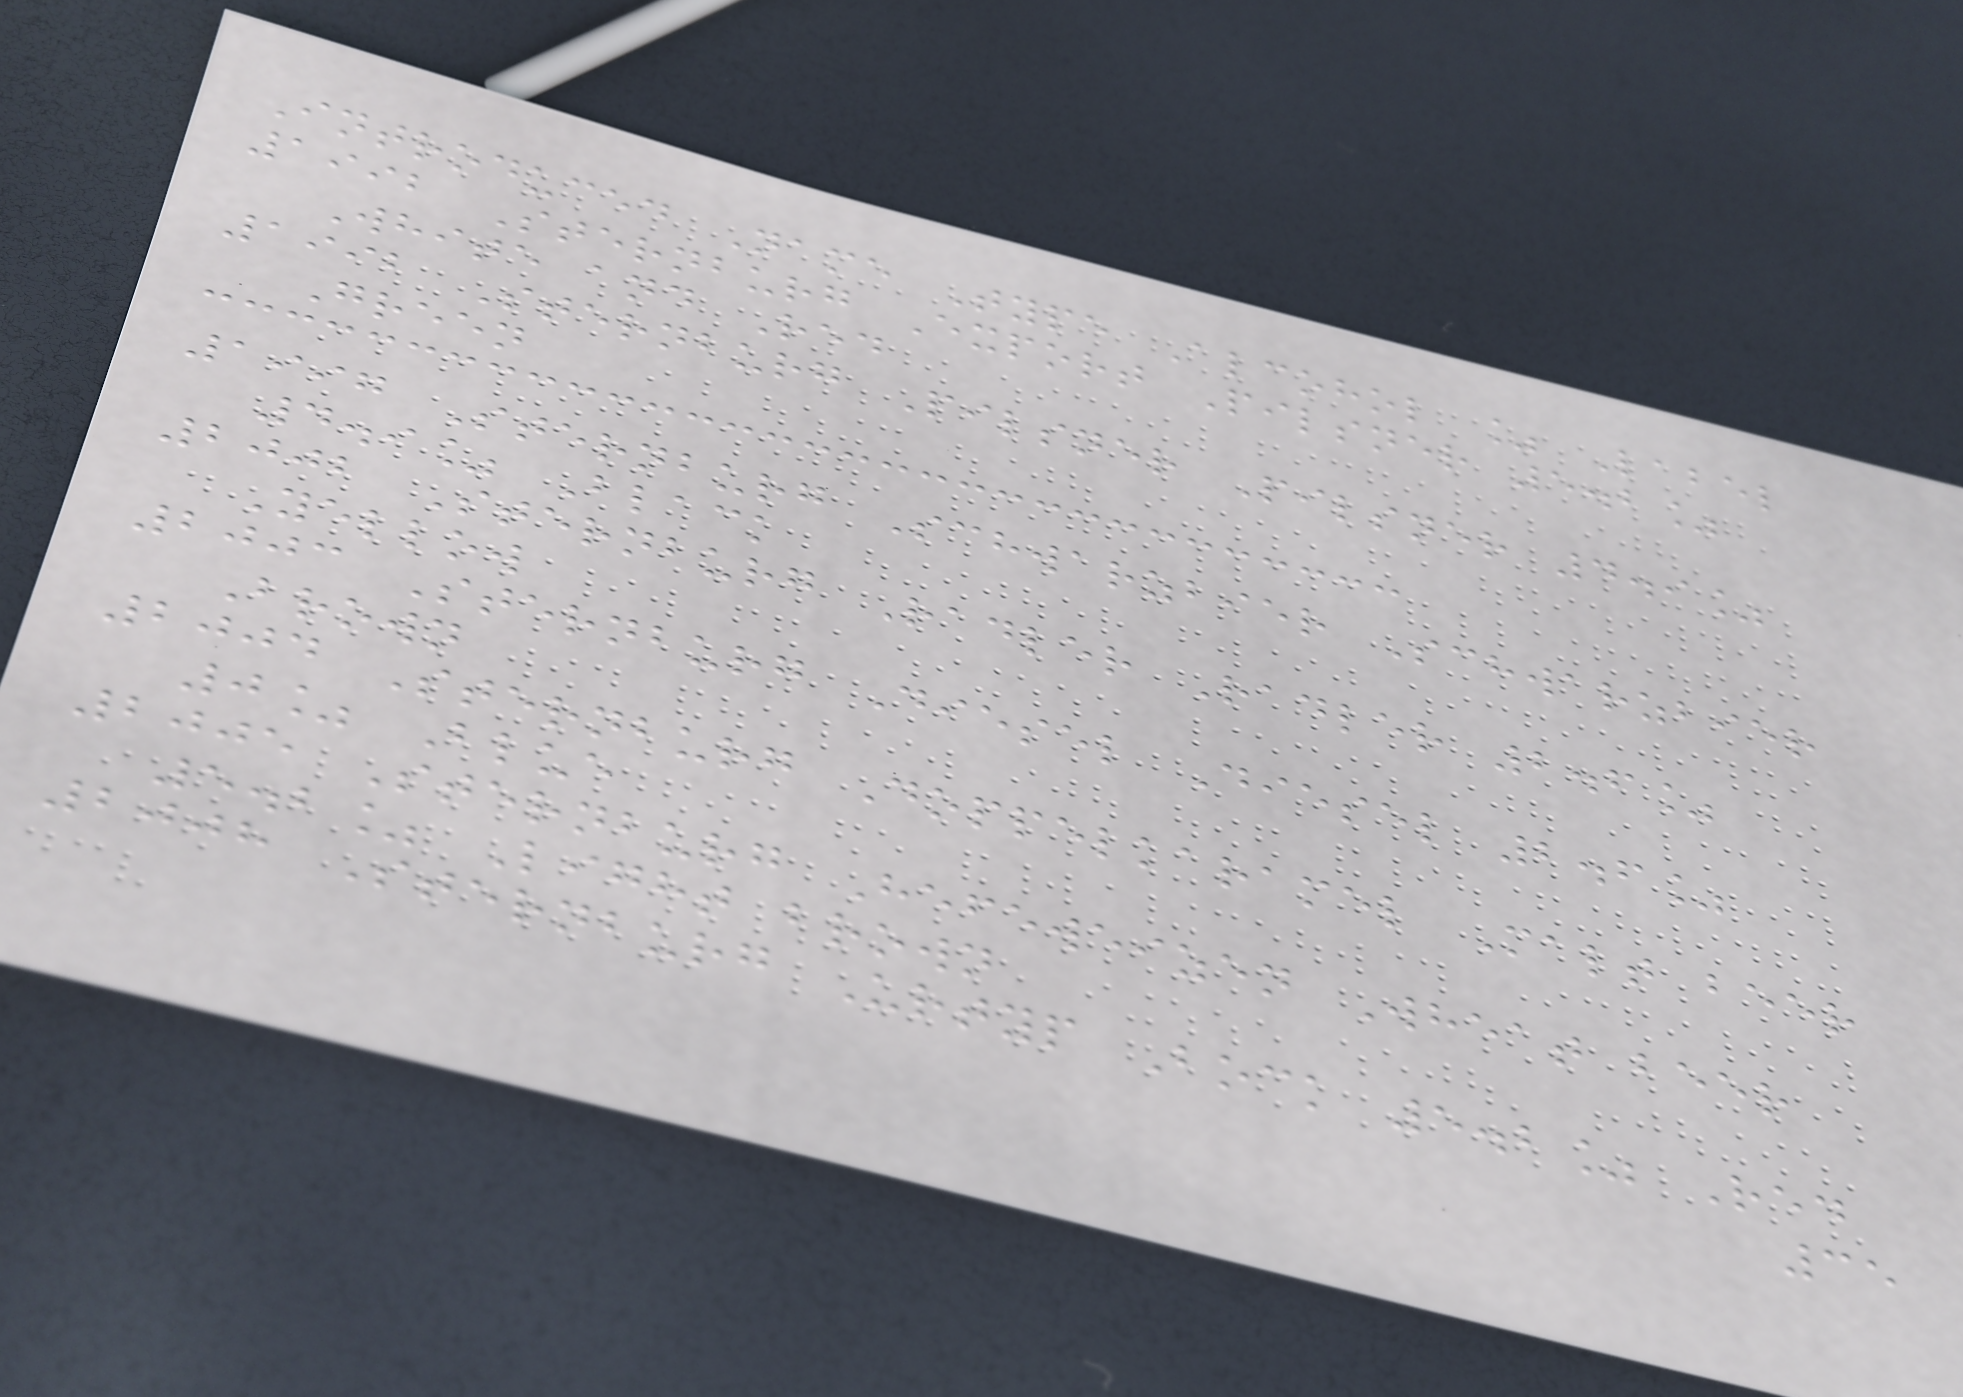Introduced Name Type Alcohol % Label
1992 Sternburg Export Pilsner 5.2%
White and Red
1992 Sternburg Pilsner Pilsner 4.9%
Green
1997 Sternburg Schwarzbier Schwarzbier
4.9% Black
2002 Sternburg Radler Radler 2.6%
Yellow
2003 Sternburg Diesel Diesel 2.6%
Brown
2004 Sternburg Doppelkaramel Malt beer
0% Blue
2005 Sternburg Hefeweizen Wheat beer
5.2% Light brown
2008 Sternburg Urtyp Bock 5.2% Red
35
